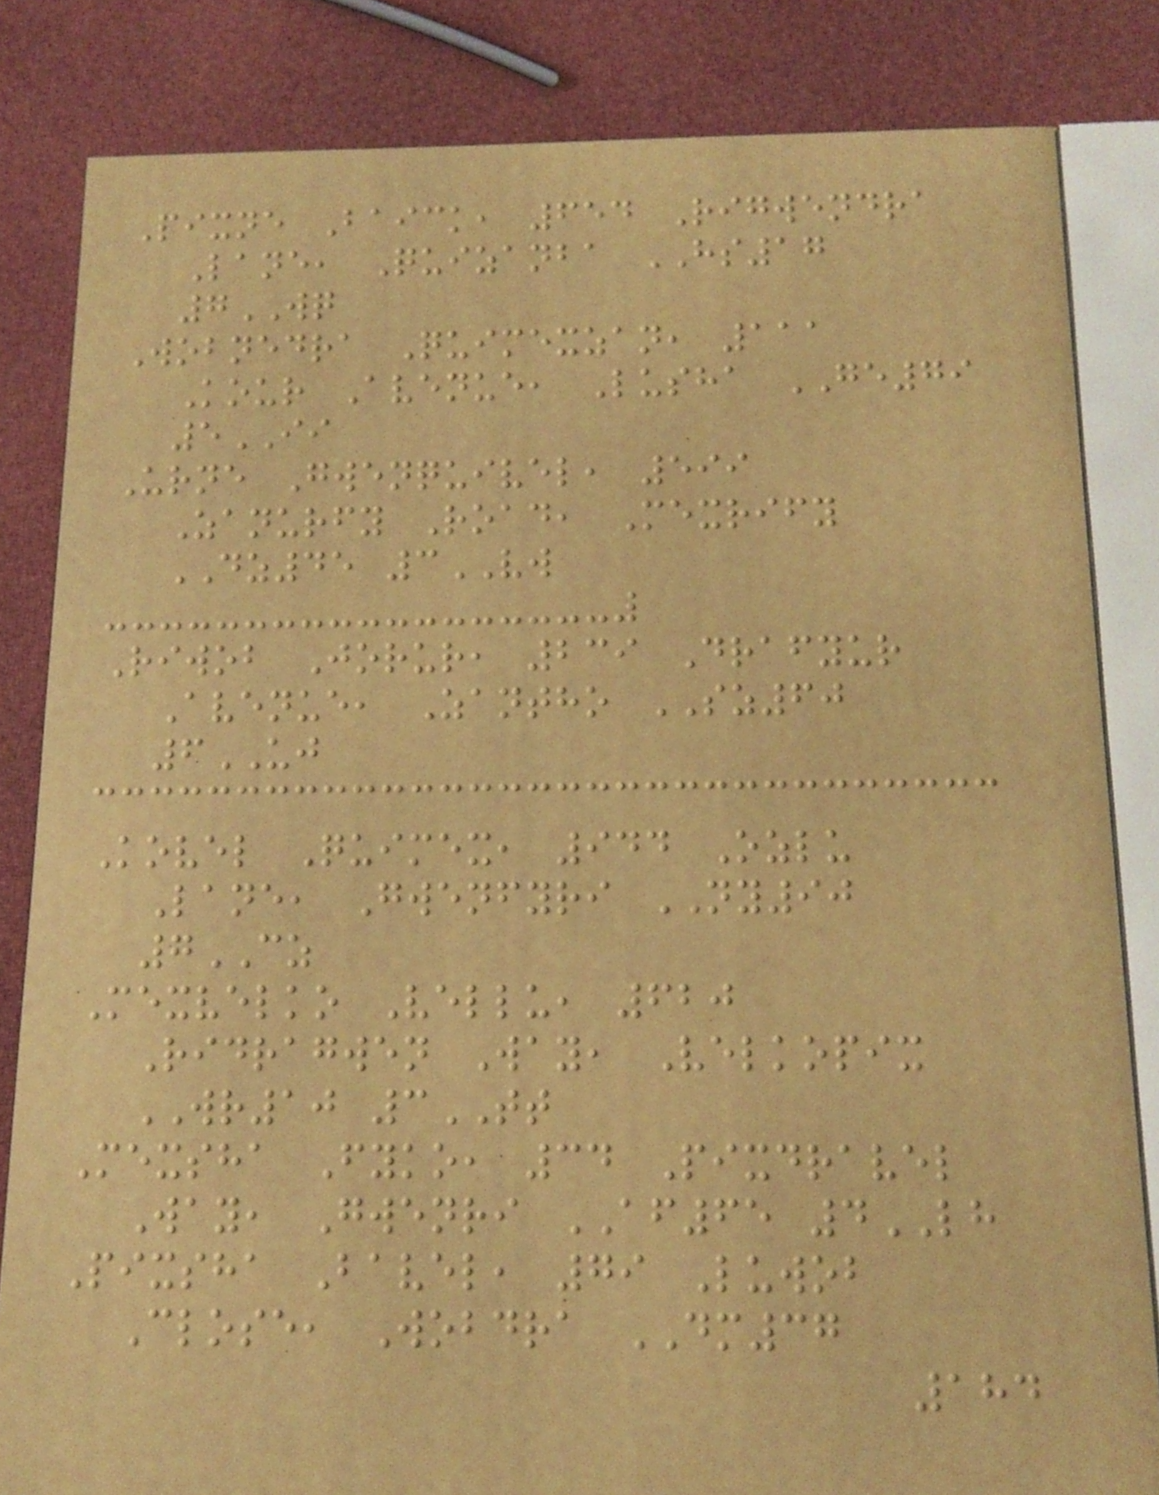Pixne Baick, 654 Rigwendra
Lane, Quizanba HS17
7WQ
Wobnedra Quimexzan, 111
Kour Avenue, Lusha GE79
5II
Urne Gwenquivel, 599
Zanurfy Road, Mexrify
DZ45 3VW
Riwob Jorur, 239 Drafyur
Avenue, Zantho SZ60
6UJ
Kovel Quimex, 944 Ozlu
Lane, Gwenfyri NY90
7CZ
Mexvelko Vellu, 620
Ridragwen Way, Velkopix
WR10 3TT
Mexsha Fyko, 34 Pixdravel
Way, Gwenri AF65 4LH
Pixsha Bavel, 79 Luwob
Close, Wobdra DM37
184
